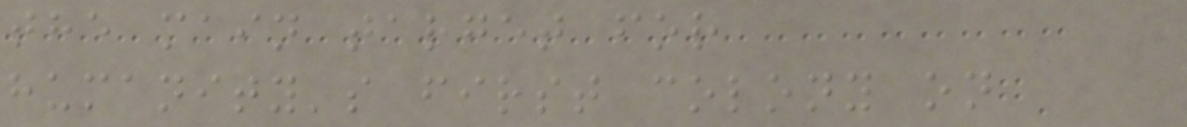the main target for
humanity's first colony on
